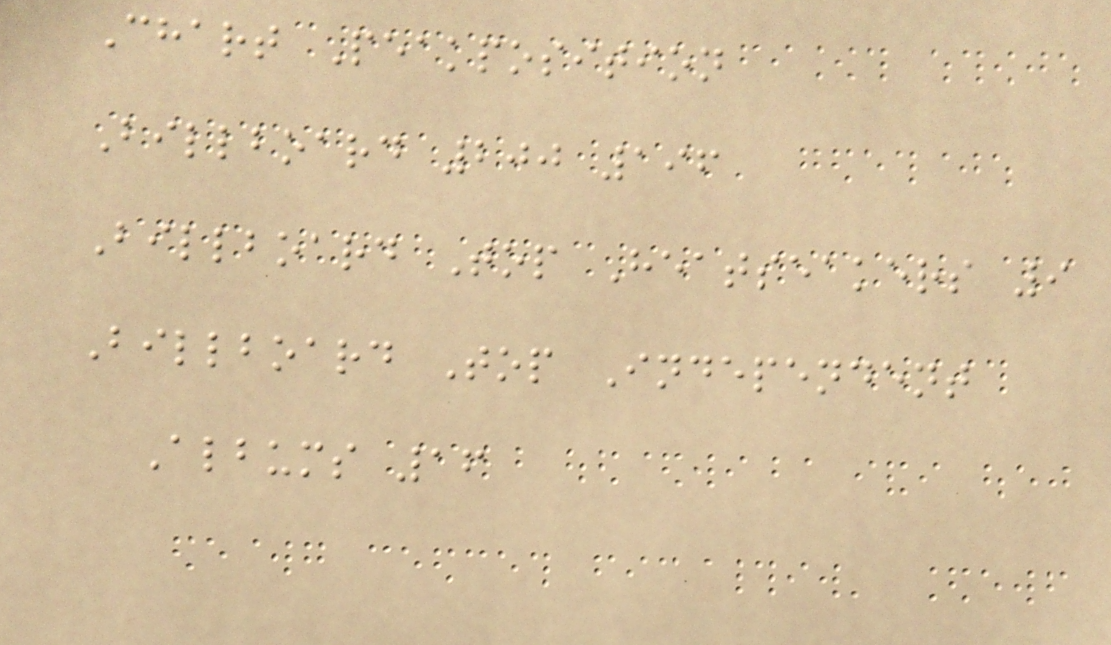Chart Peakposition
Billboard 200 196
Billboard Top Heatseakers 9
Billboard Top Independent
Albums 16
